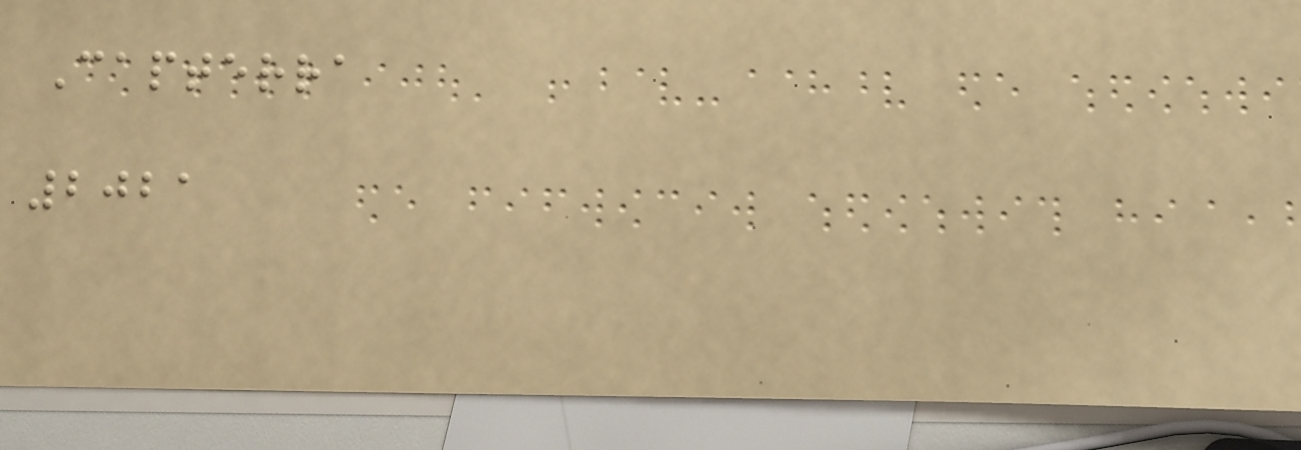Capterra
2021
